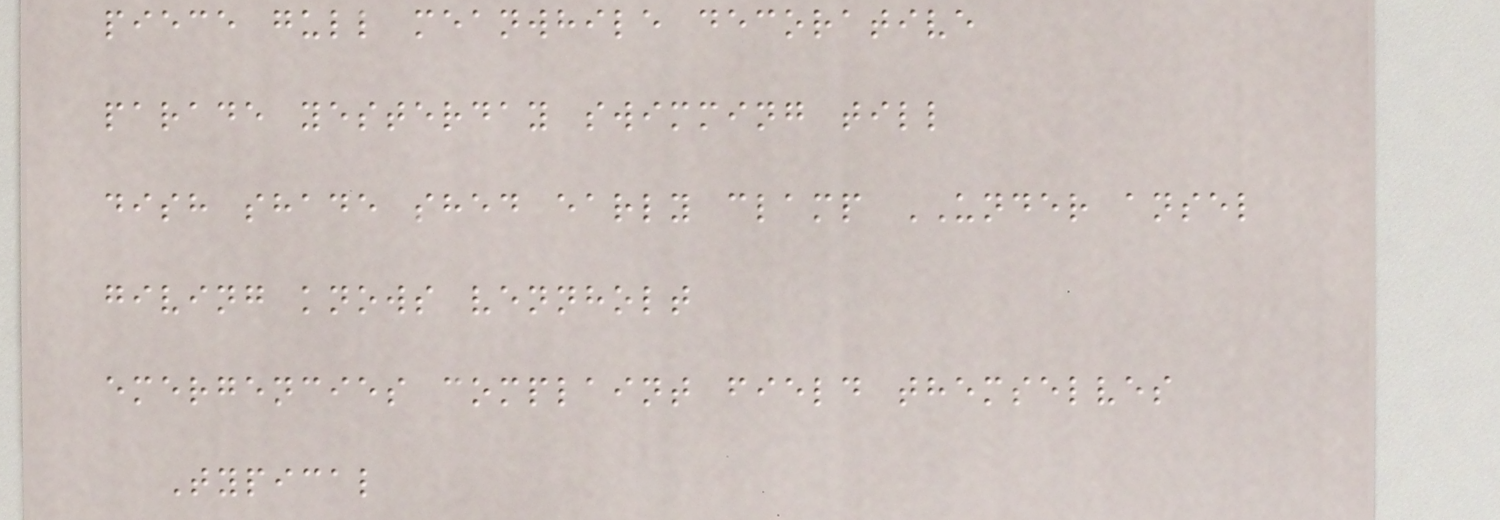piece gull meanwhile decorative
parade yesterday swimming till
dish shade shed early clamp UNDER ansel
giving knows vennholt
emergencies complaint field themselves
Typical
